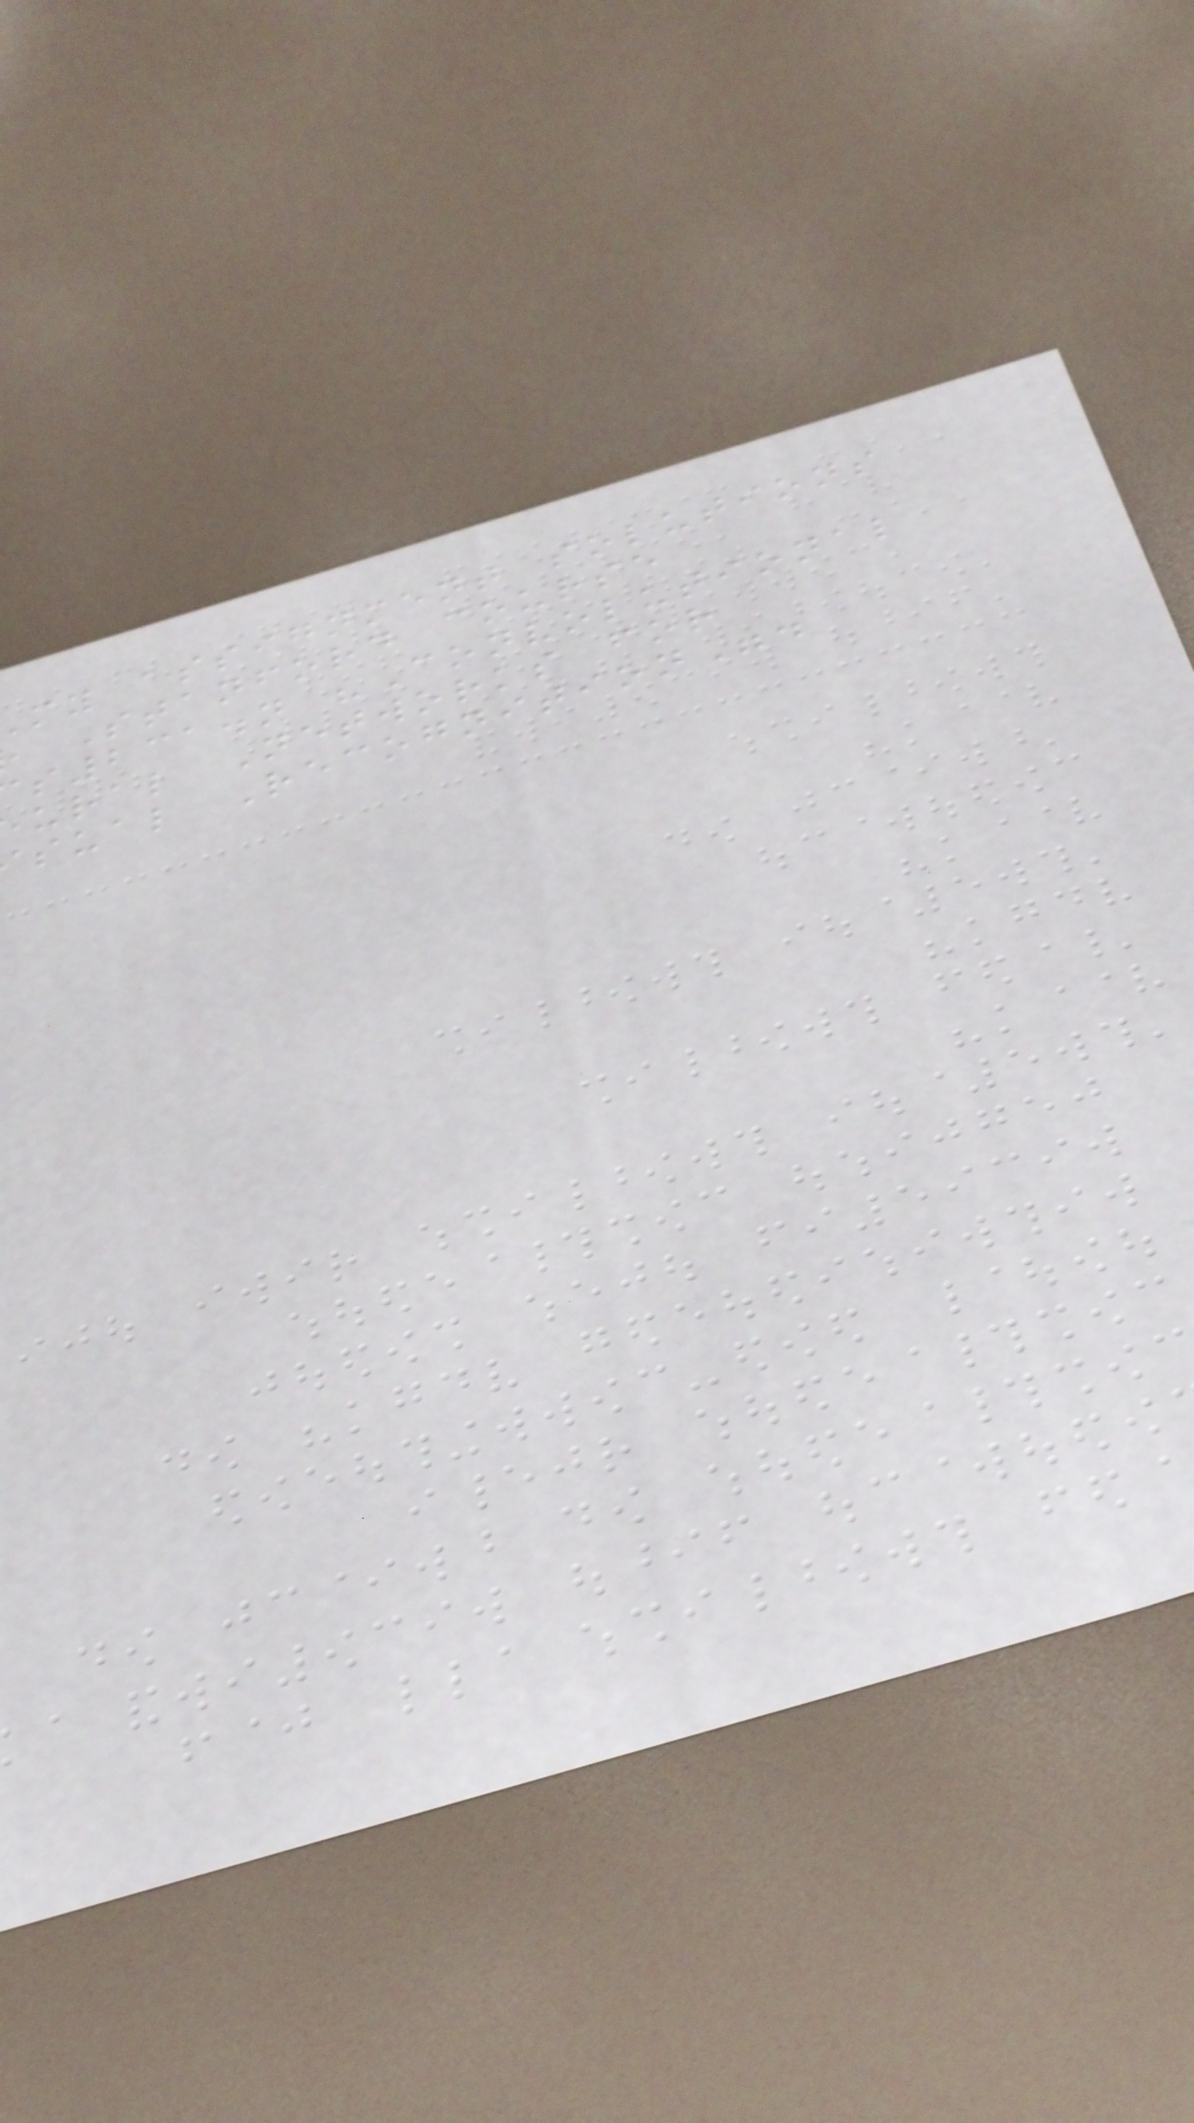my assignment solutions
Stanford course
s231.n "Convolutional
ural Networks for
sual Recognition".
